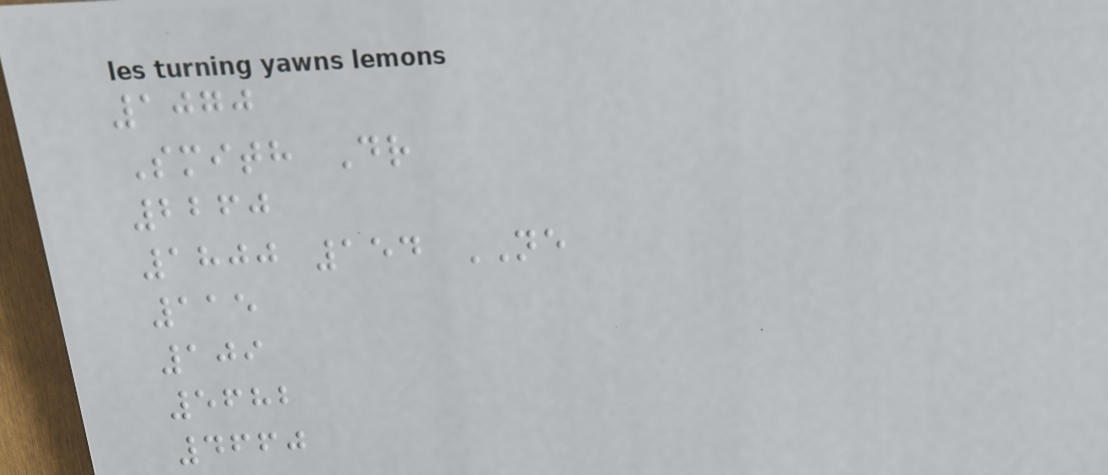1070
Smith Dr
2260
1800 154 NE
115
109
5682
4660
